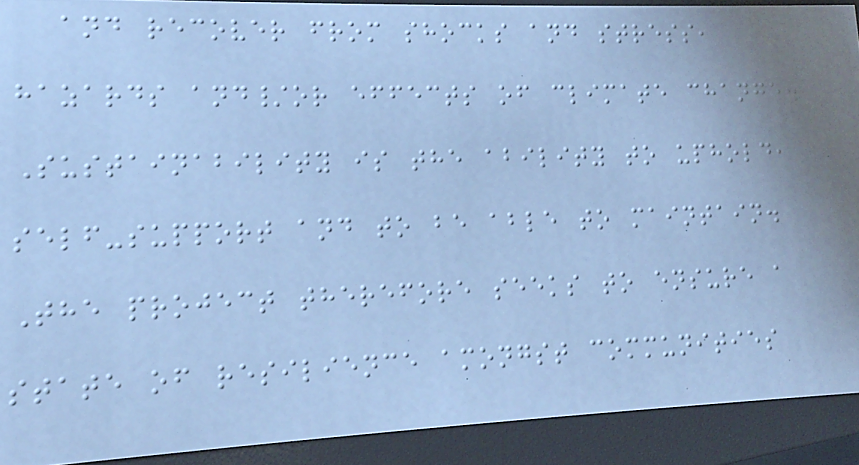and recover from shocks and stress,
hazards and/or effects of climate change.
Sustainability is the ability to uphold,
self-support and to be able to maintain.
The project therefore seeks to ensure a
state of resilience amongst communities
